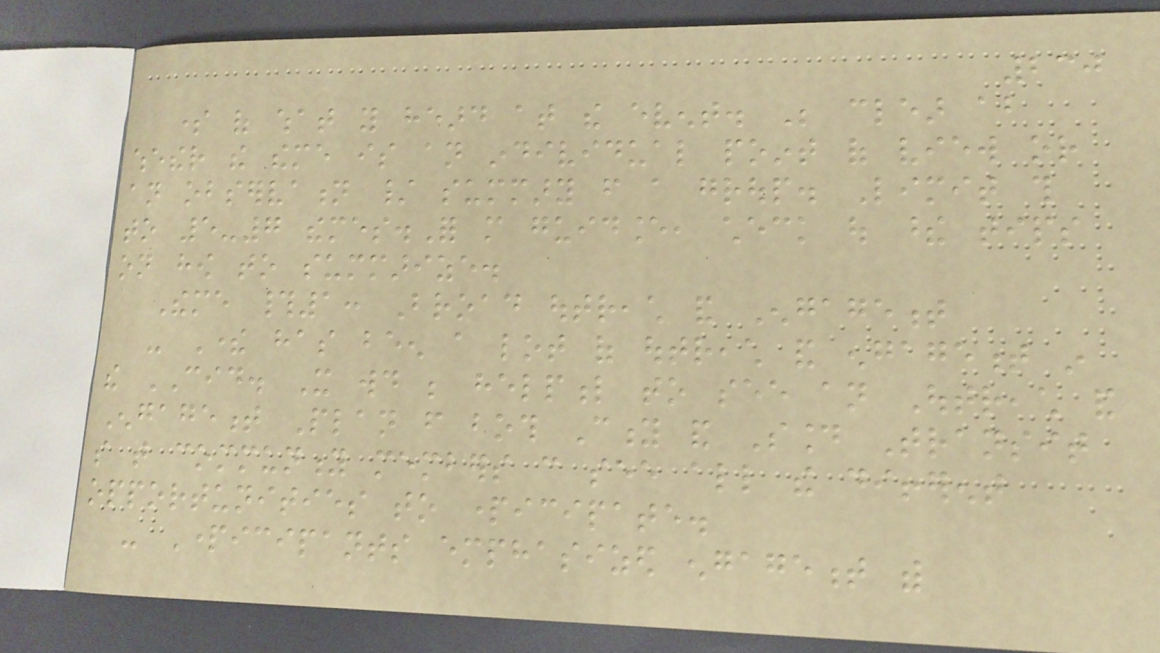230
some of what you heard at the event. Be clear about
whether the theme is an individual point of view or
an observation / summary from a group. Limit this
to 5-7 themes.For more guidance, check out these tips
on how to summarize.
Theme #1: Broad outreach and Engagement
- There has been a lot of outreach and engagement in
the CID. It would be helpful to see an Outreach and
Engagement Plan from both City and Sound Transit
so that community members can see all the different
opportunities to participate.
- Participants emphasized engagement with
